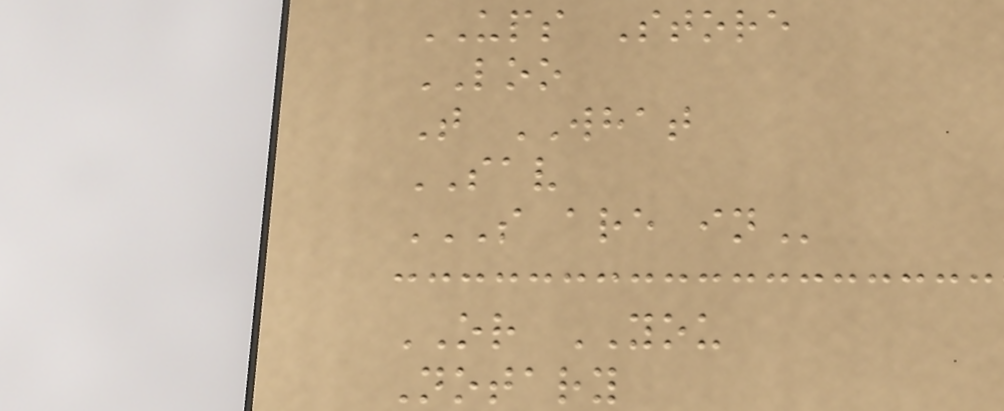UPS Store
LOO
T WHAT
SAV
S ARE IN
OR YOU
Notary
